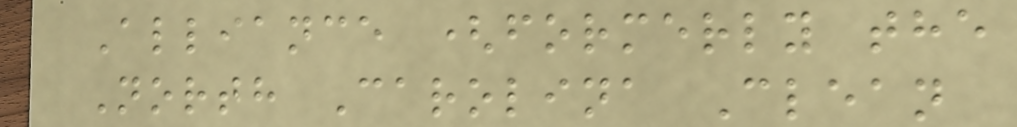Alliance (formerly the
North Carolina Clean
